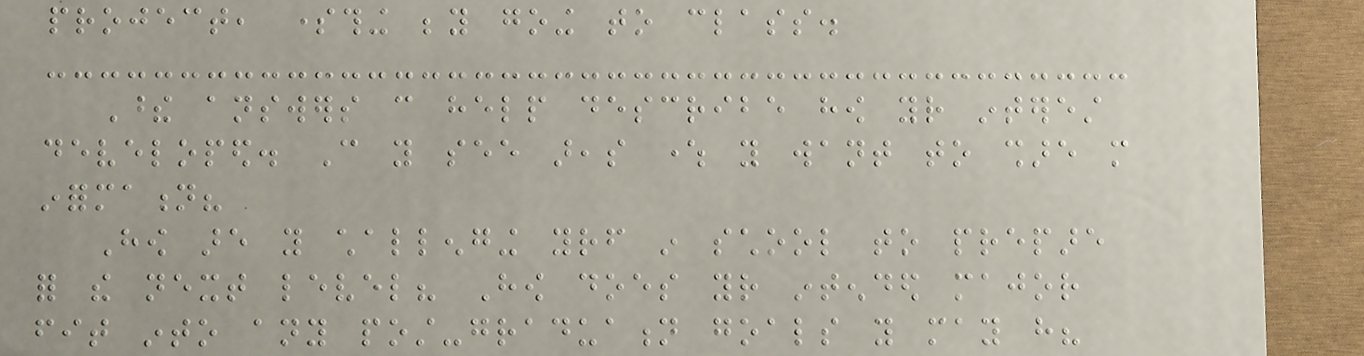project, something beyond going to class.
These answers can help describe how your interest
developed. Can you see areas where you want to share more
information?
How are you challenging yourself in school to prepare
for the next level? How does your intended major
fit into any post-graduation goals you may have?
